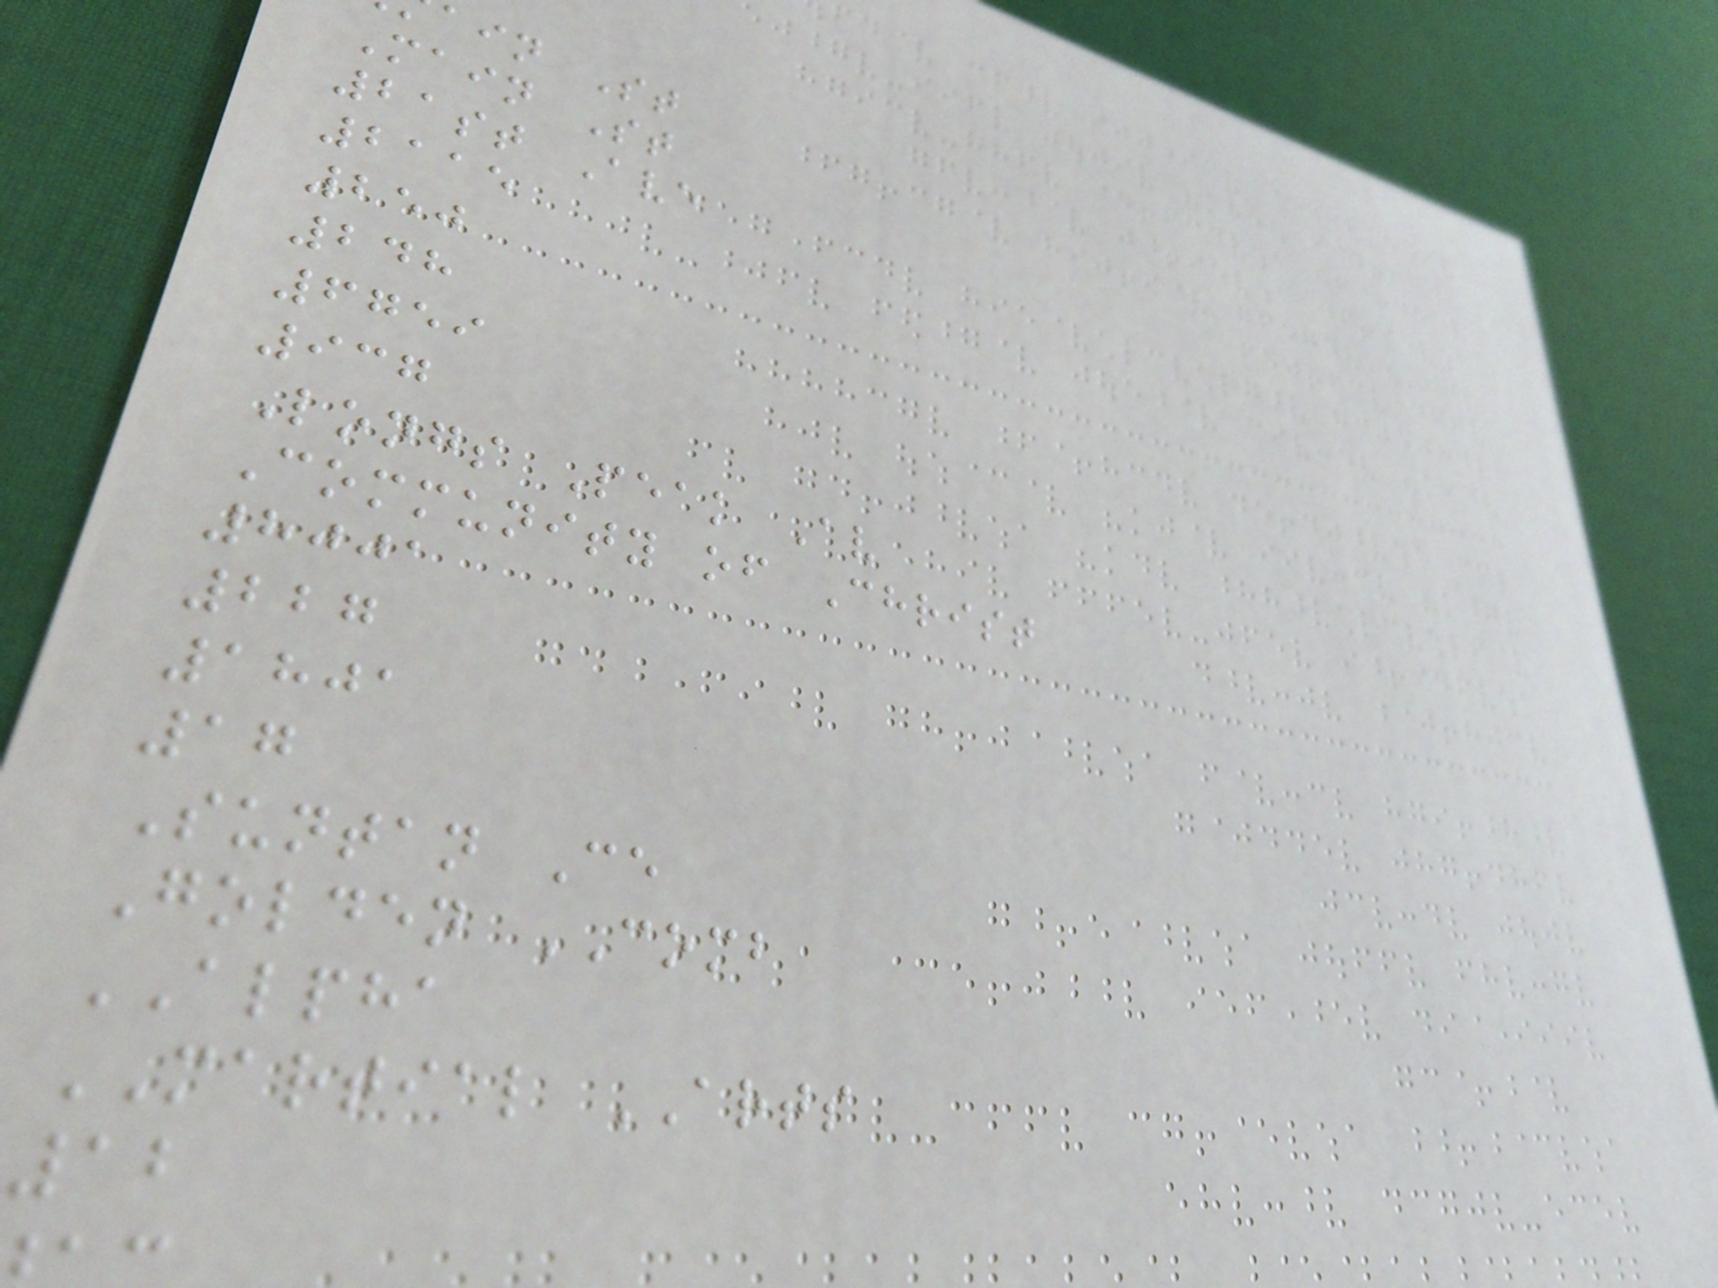ain St
Main St
21st Ave
2115
250
248
6759
937
Longs Peak Av
Community of Christ
8001
227
1801
17
Suntan Ce
Golden COMB
ALPHA
MARTIAL ARTS
12
